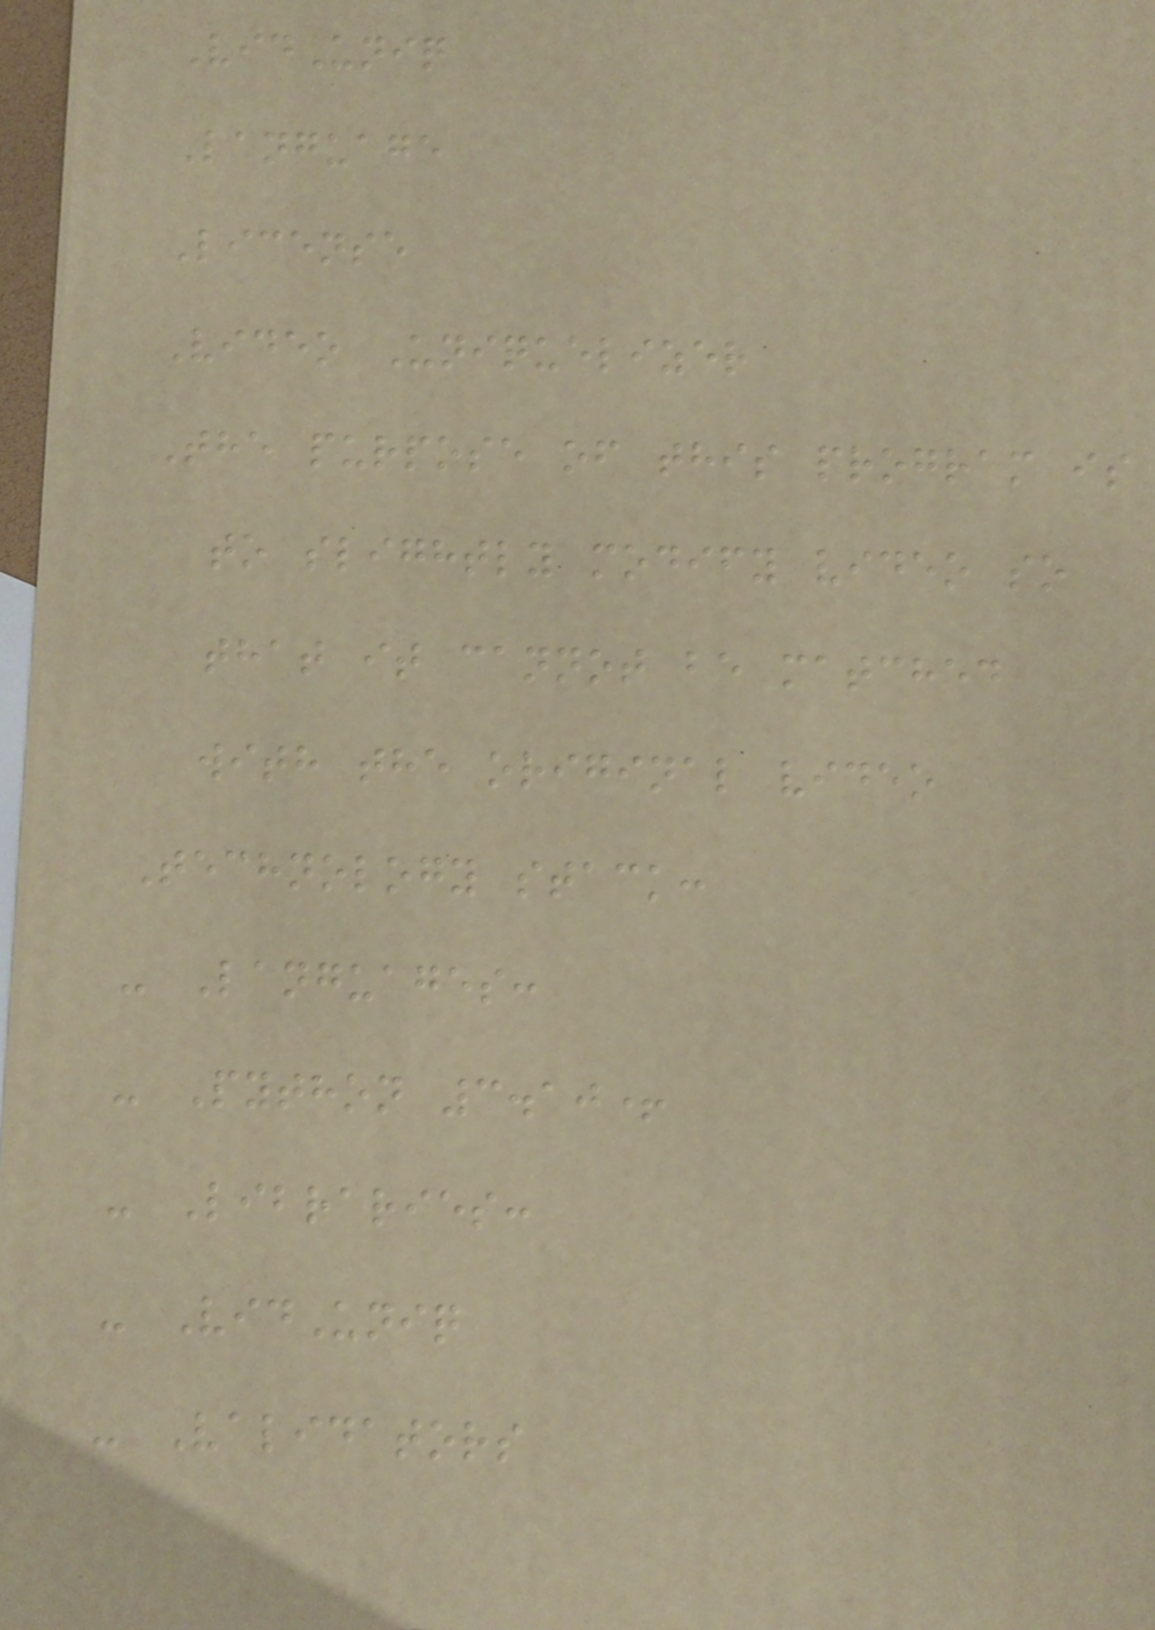VidUniq
Language
License
Video Uniquelizer
The purpose of this program is
to slightly modify video so
that it cannot be matched
with the original video
Technology stack:
- Languages:
- Python 3.10+
- Libraries:
- VidUniq
- Validators
